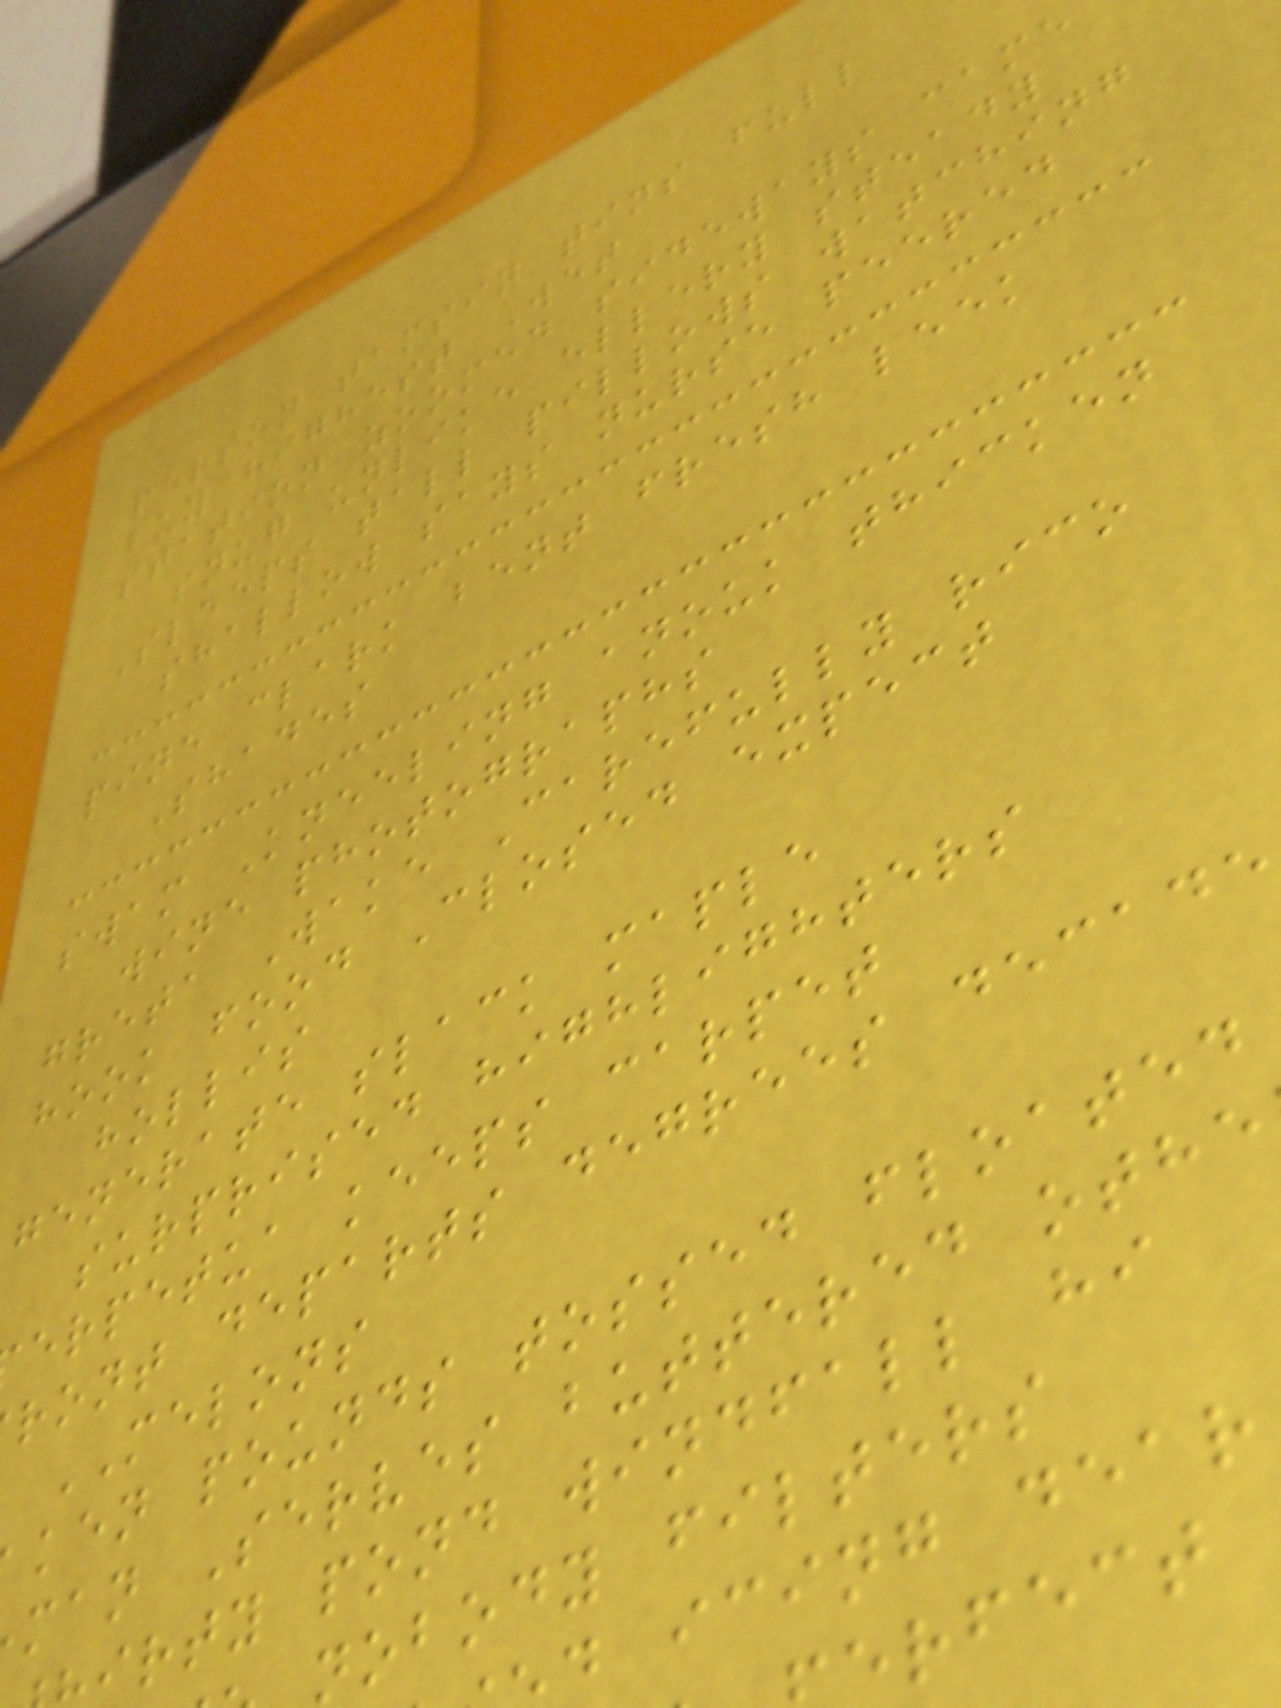person tamsin tins full
buy highest Wet
station zoomed sideways came
snug unlike ellery steady
Sleeps tall pillows watching
shallow says nurse peered
pine clark bent fresh leek
Shades
swam Kneeling anouk thicken
wine photographs
greta Wake Carefully rico
hook food Closed expect
hollis
generate slack maple
surprised highlighters
erpetua keeps carpet
ront departs degrees decade
MELONS
ken pounds tossed floated
man Serves buttered othe
irty pond windfall hi
nobody filters
d icing dear
